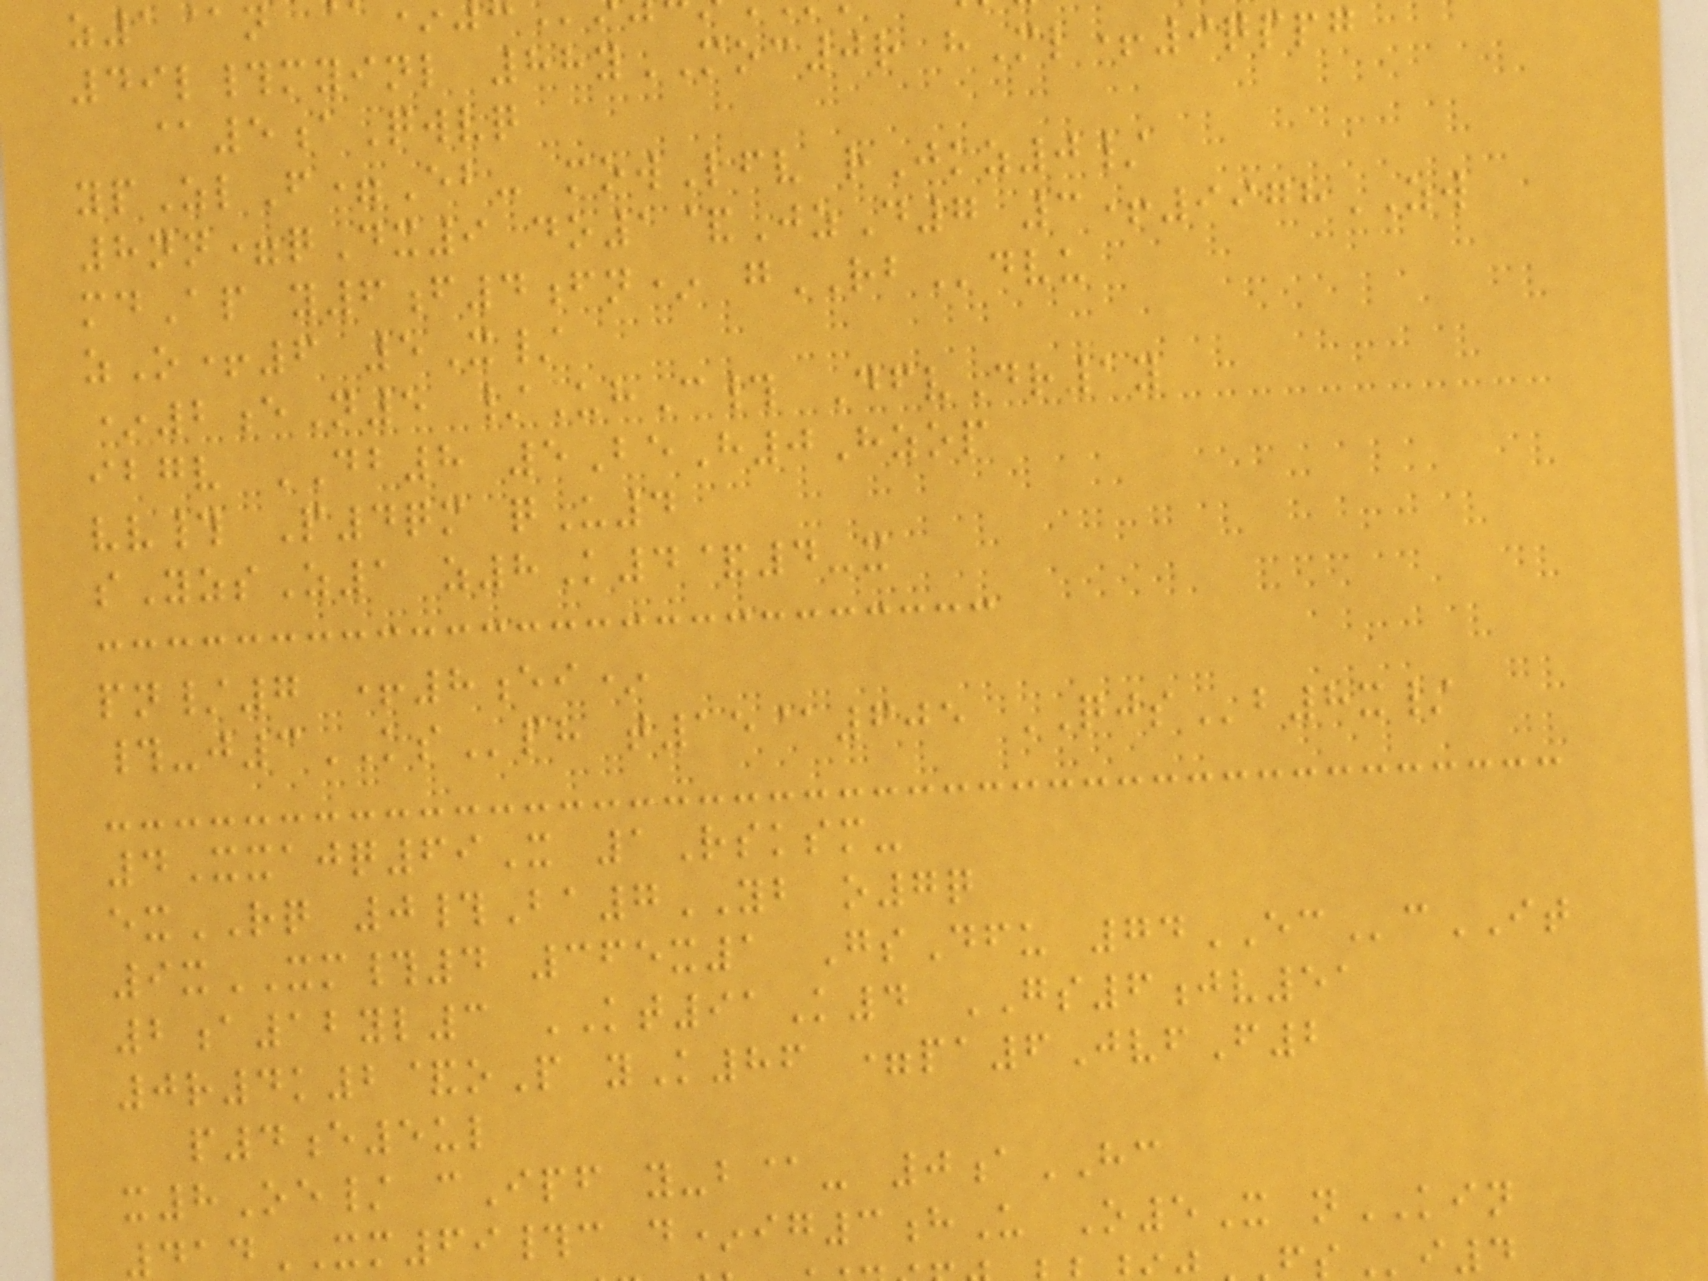49l#myinl 88yMOC0r hMl+9qppg
@5aQwvq
ypZlF=Eb- mowLfv rJkz0/
8nn=qDx9 do1&JzD7 3+9978ZW
mdAp y6f4fn* gRBdvu
zO+6 5X/
*2eN5 /UhC# DfvDr1y
ibgv DB8 5BeH0Hzop
vv# P4qm qU4
sYzsZ1 z8K4&4-x
pn/7 +8ei*
#-j3KSph t15@605 QJSb8x/
4Xxajq69X 1Rsksm-
exRQ 0#Ba7YB o7q
9xXM#4 365x1 GsDfu 74ECcIT
2a12yl3 KT91K4 GS6jv51
0r4k2&oP yK86 =pa6JvfF2
p4e5ul
x8Oe/ cIpf y-b@- 0aHC
414XM69#c d*ig3hU O5X nKIN
